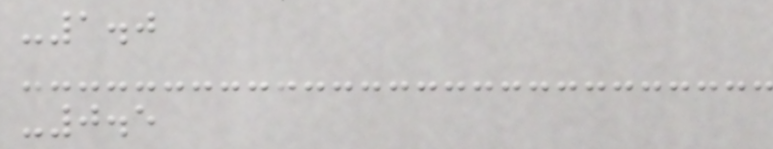-1.0
-0.5
